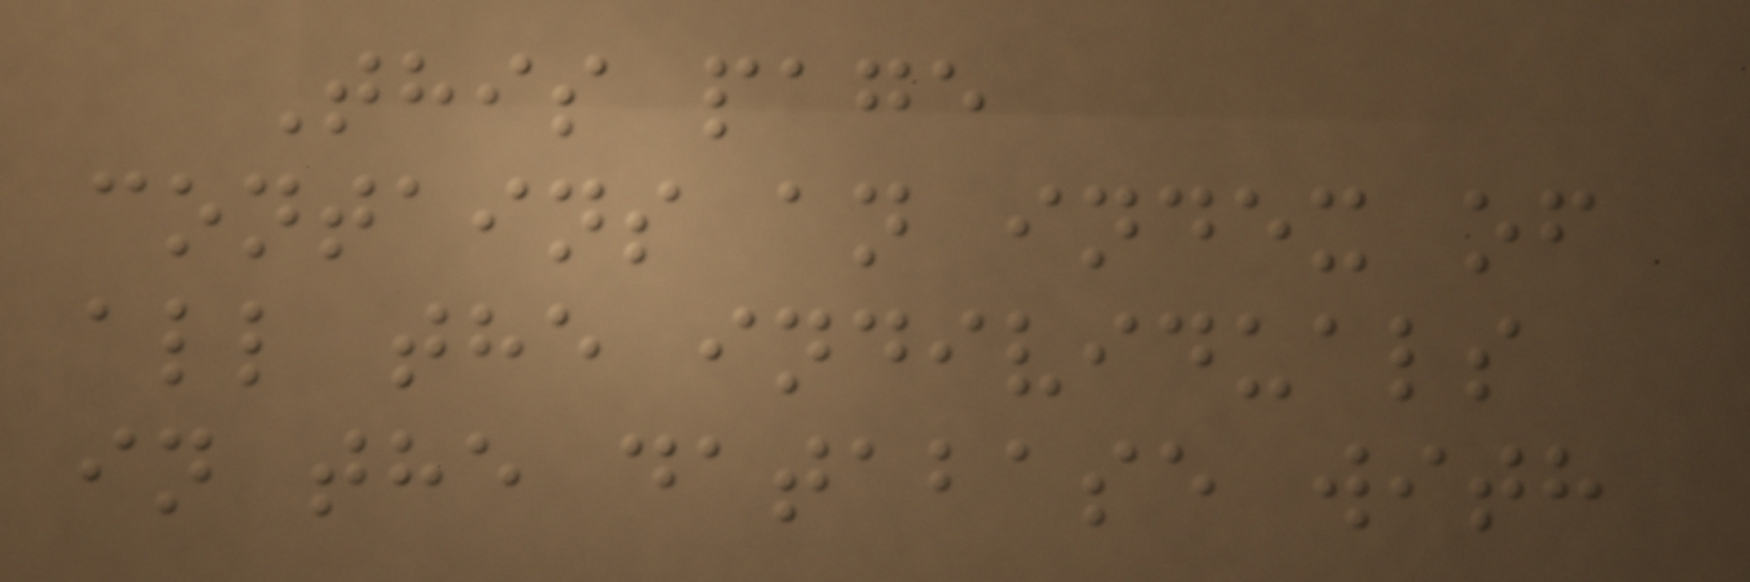This page
contains an index of
all the individuals
in the database with
